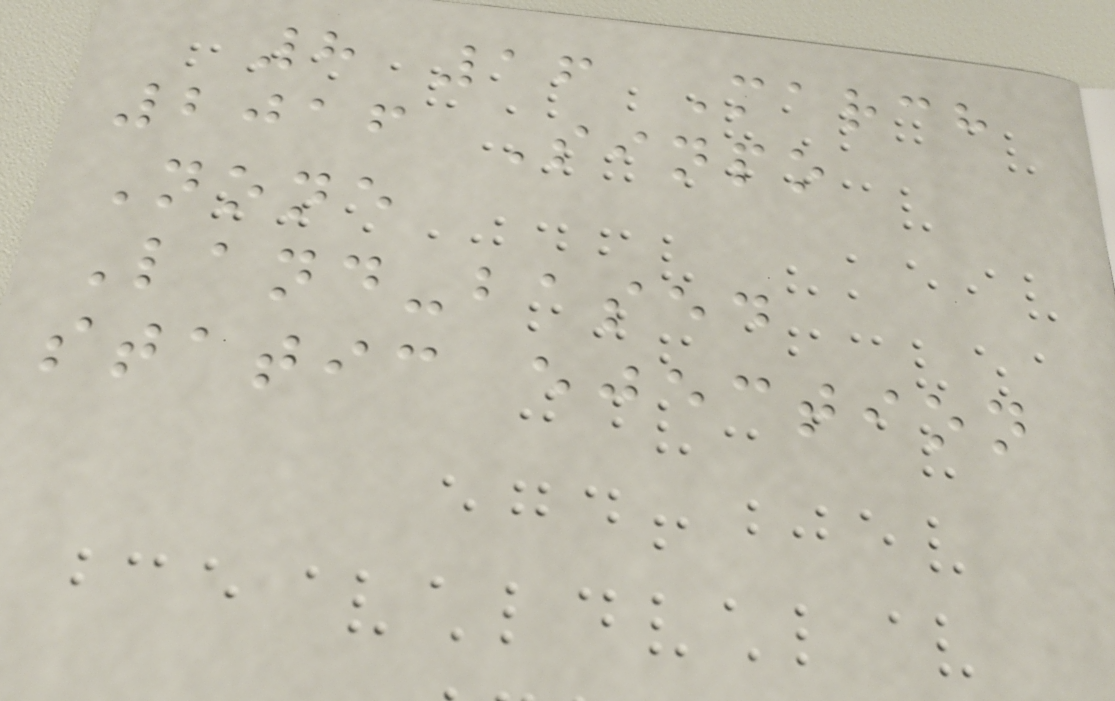8 16 March
2016 Sinpo
None
Land-based
static ejection
